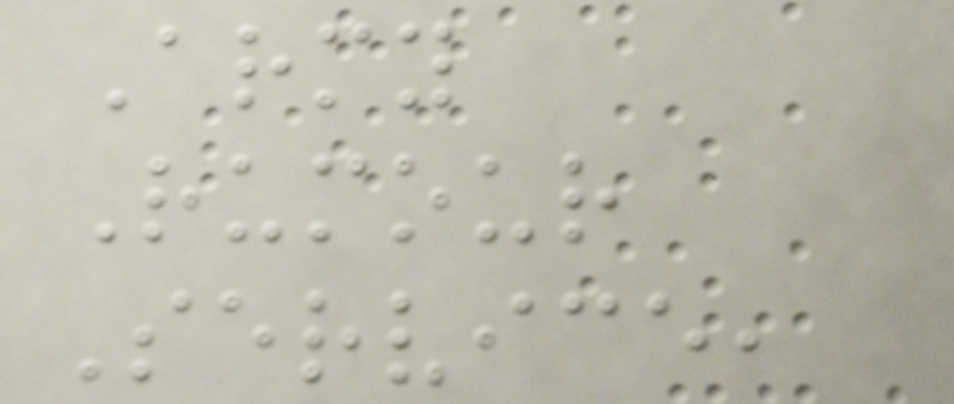Army
Rumour
Service,
